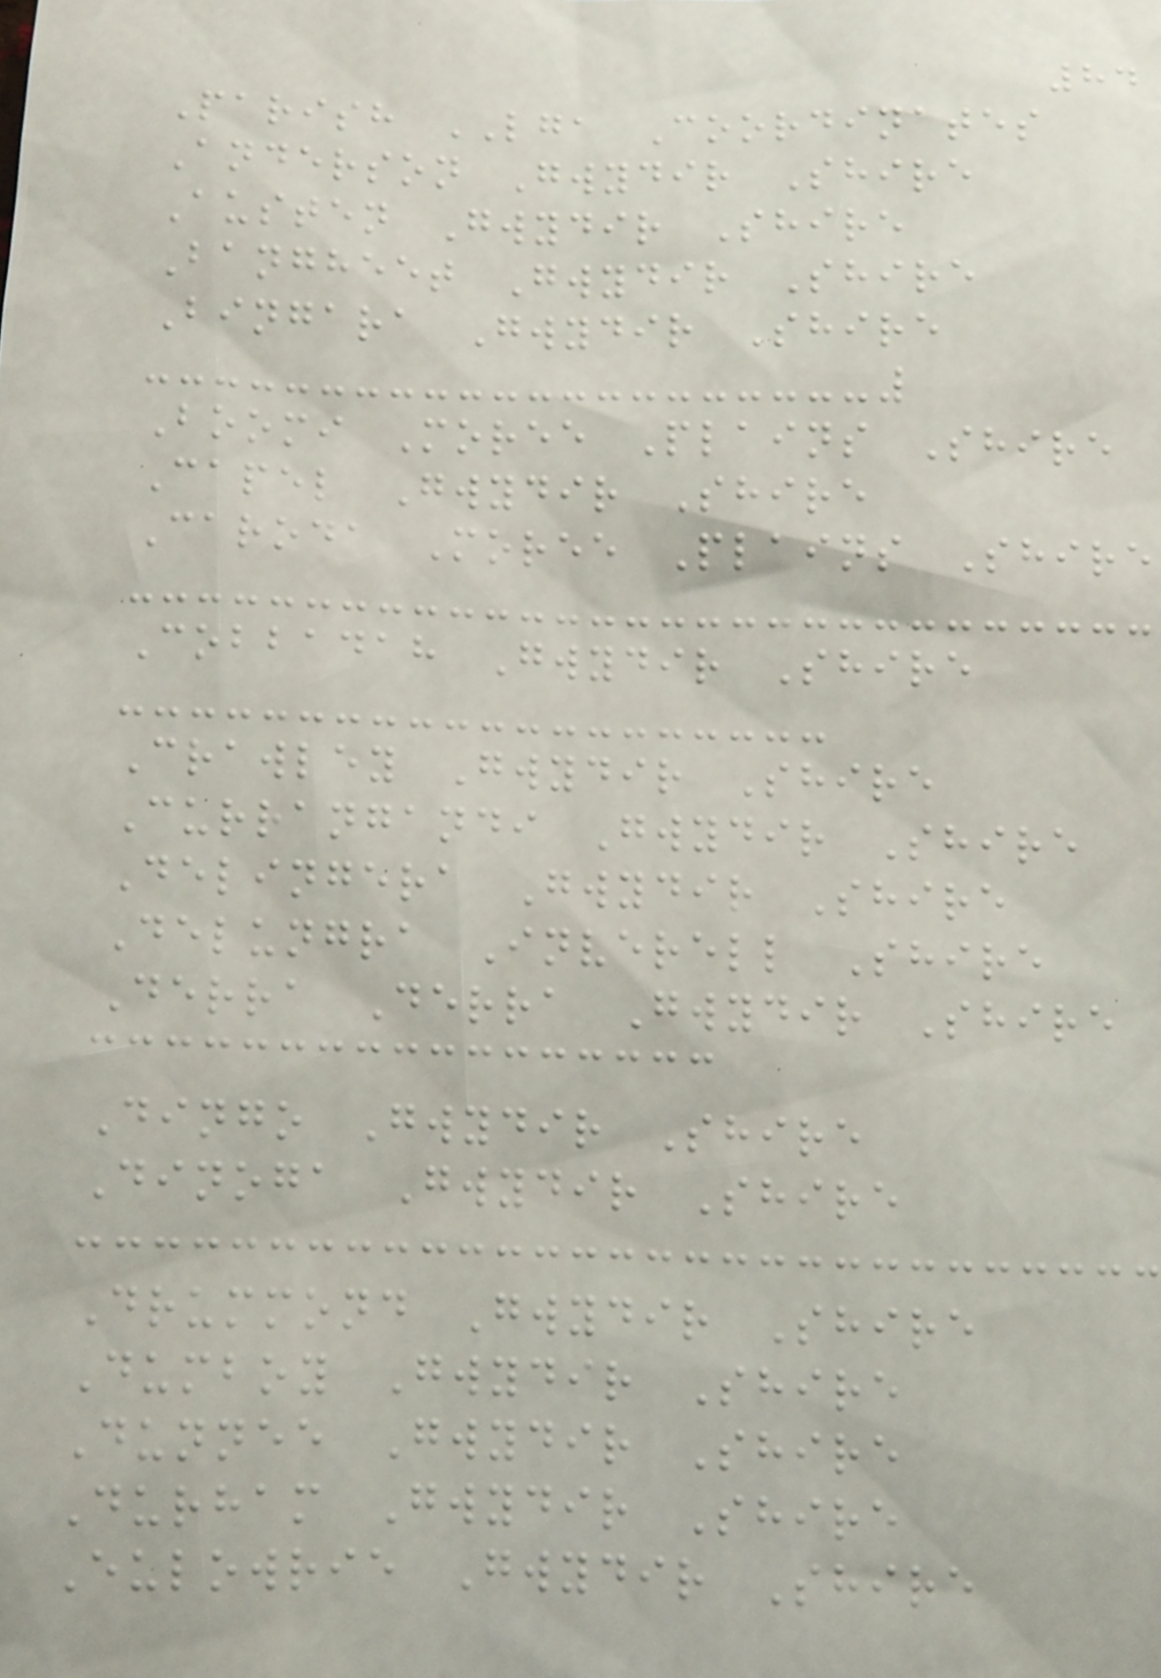84
Parish LGA Coordinates
Anderson Gwydir Shire
Austen Gwydir Shire
Bangheet Gwydir Shire
Bingara Gwydir Shire
Boomi Moree Plains Shire
Capel Gwydir Shire
Caroda Moree Plains Shire
Cobbadah Gwydir Shire
Crawley Gwydir Shire
Currangandi Gwydir Shire
Delingera Gwydir Shire
Delungra Inverell Shire
Derra Derra Gwydir Shire
Dingo Gwydir Shire
Dinoga Gwydir Shire
Drummond Gwydir Shire
Dumboy Gwydir Shire
Dunnee Gwydir Shire
Durham Gwydir Shire
Eulowrie Gwydir Shire
